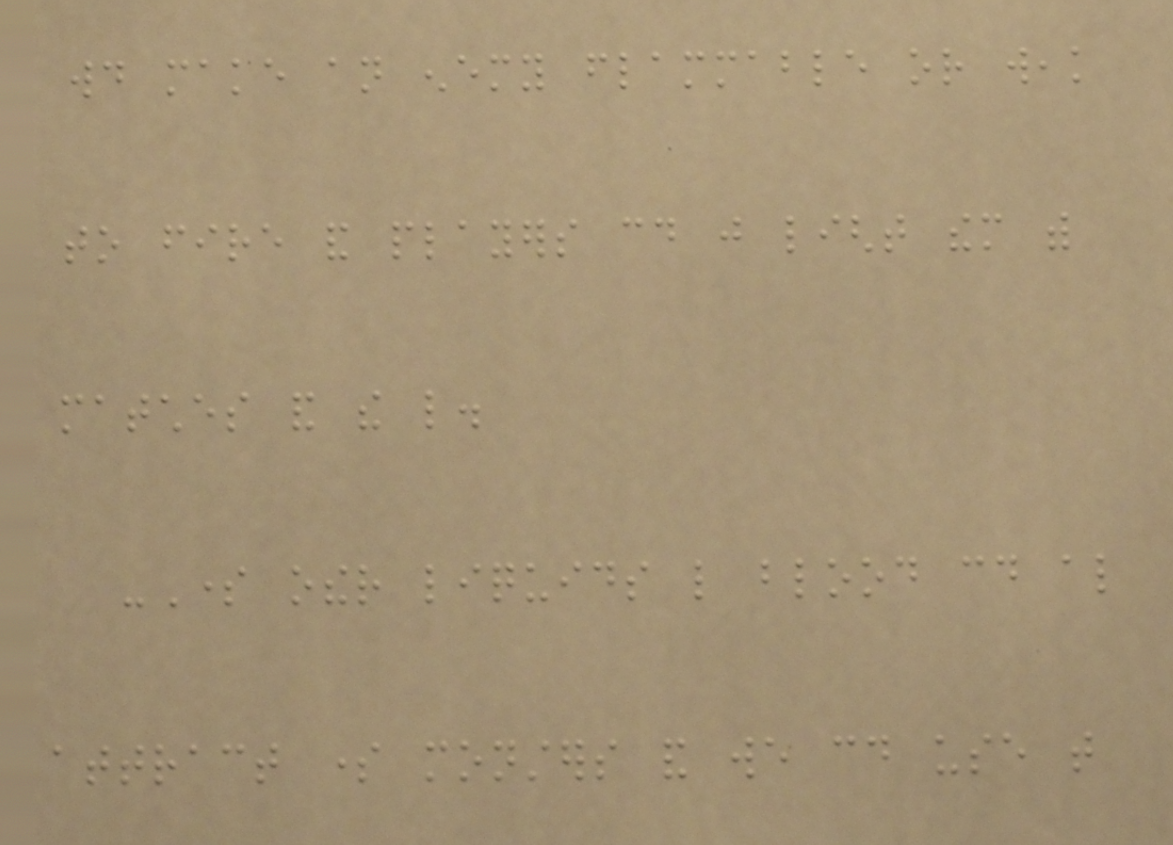would make an enemy flammable or weak
to fire and players could just light them with
matches and the like.
-Some other liquids like blood could also
attract some monsters and we could use that
